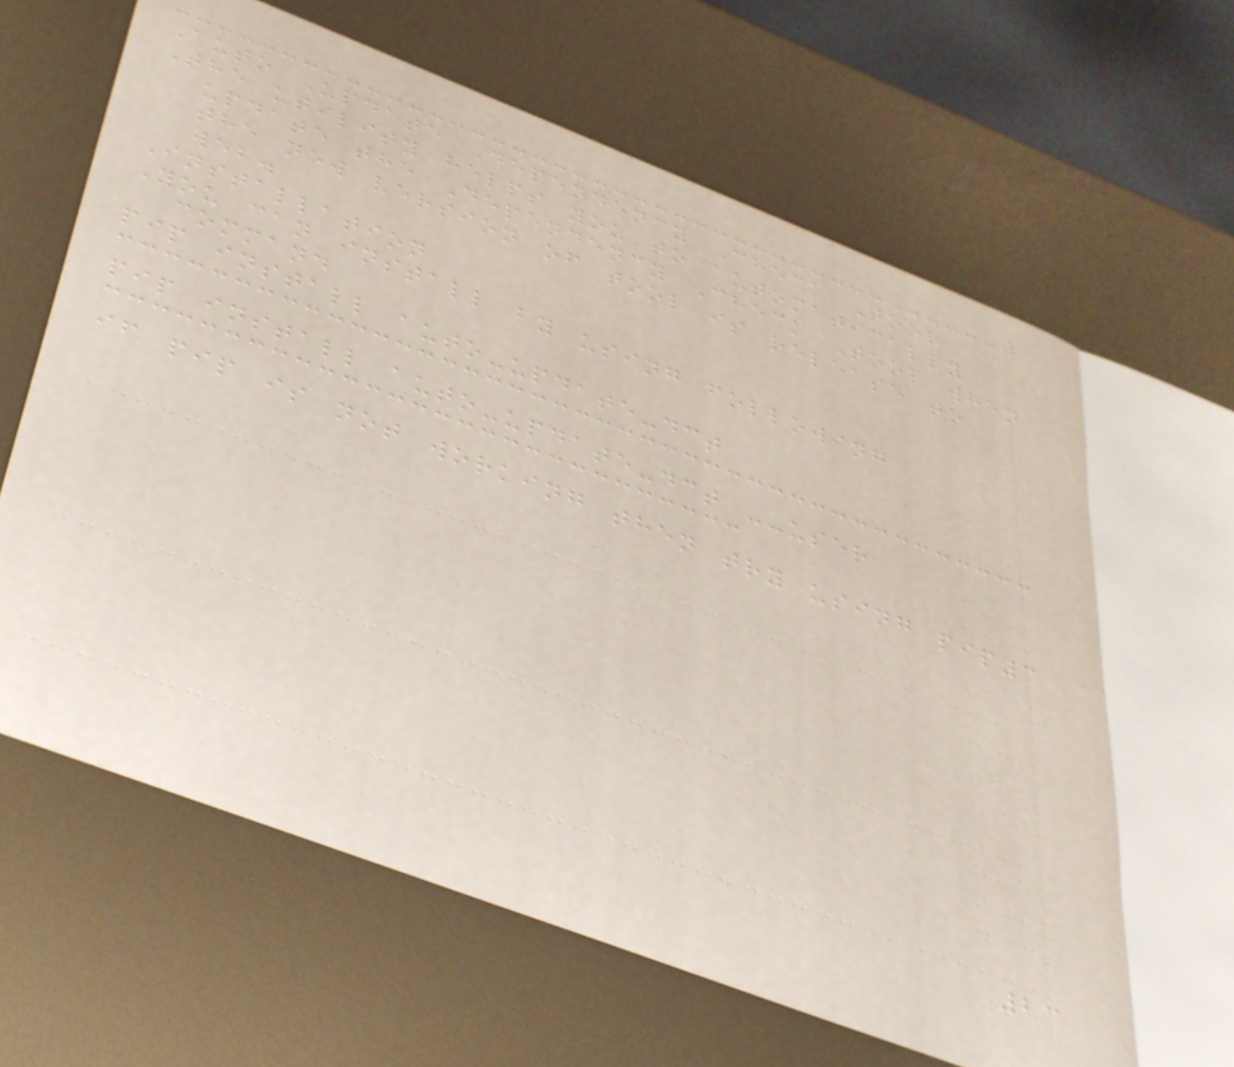Auto Update Dependency Check Tool
The utility helps you to automatically
update the Dependency Check Tool when
the new version of tool is release to
web.
Installation
You can install by using following
command
pip install auto-update-dct
pip install auto-update-dct --user
if pip is not working then try using pip3
23
